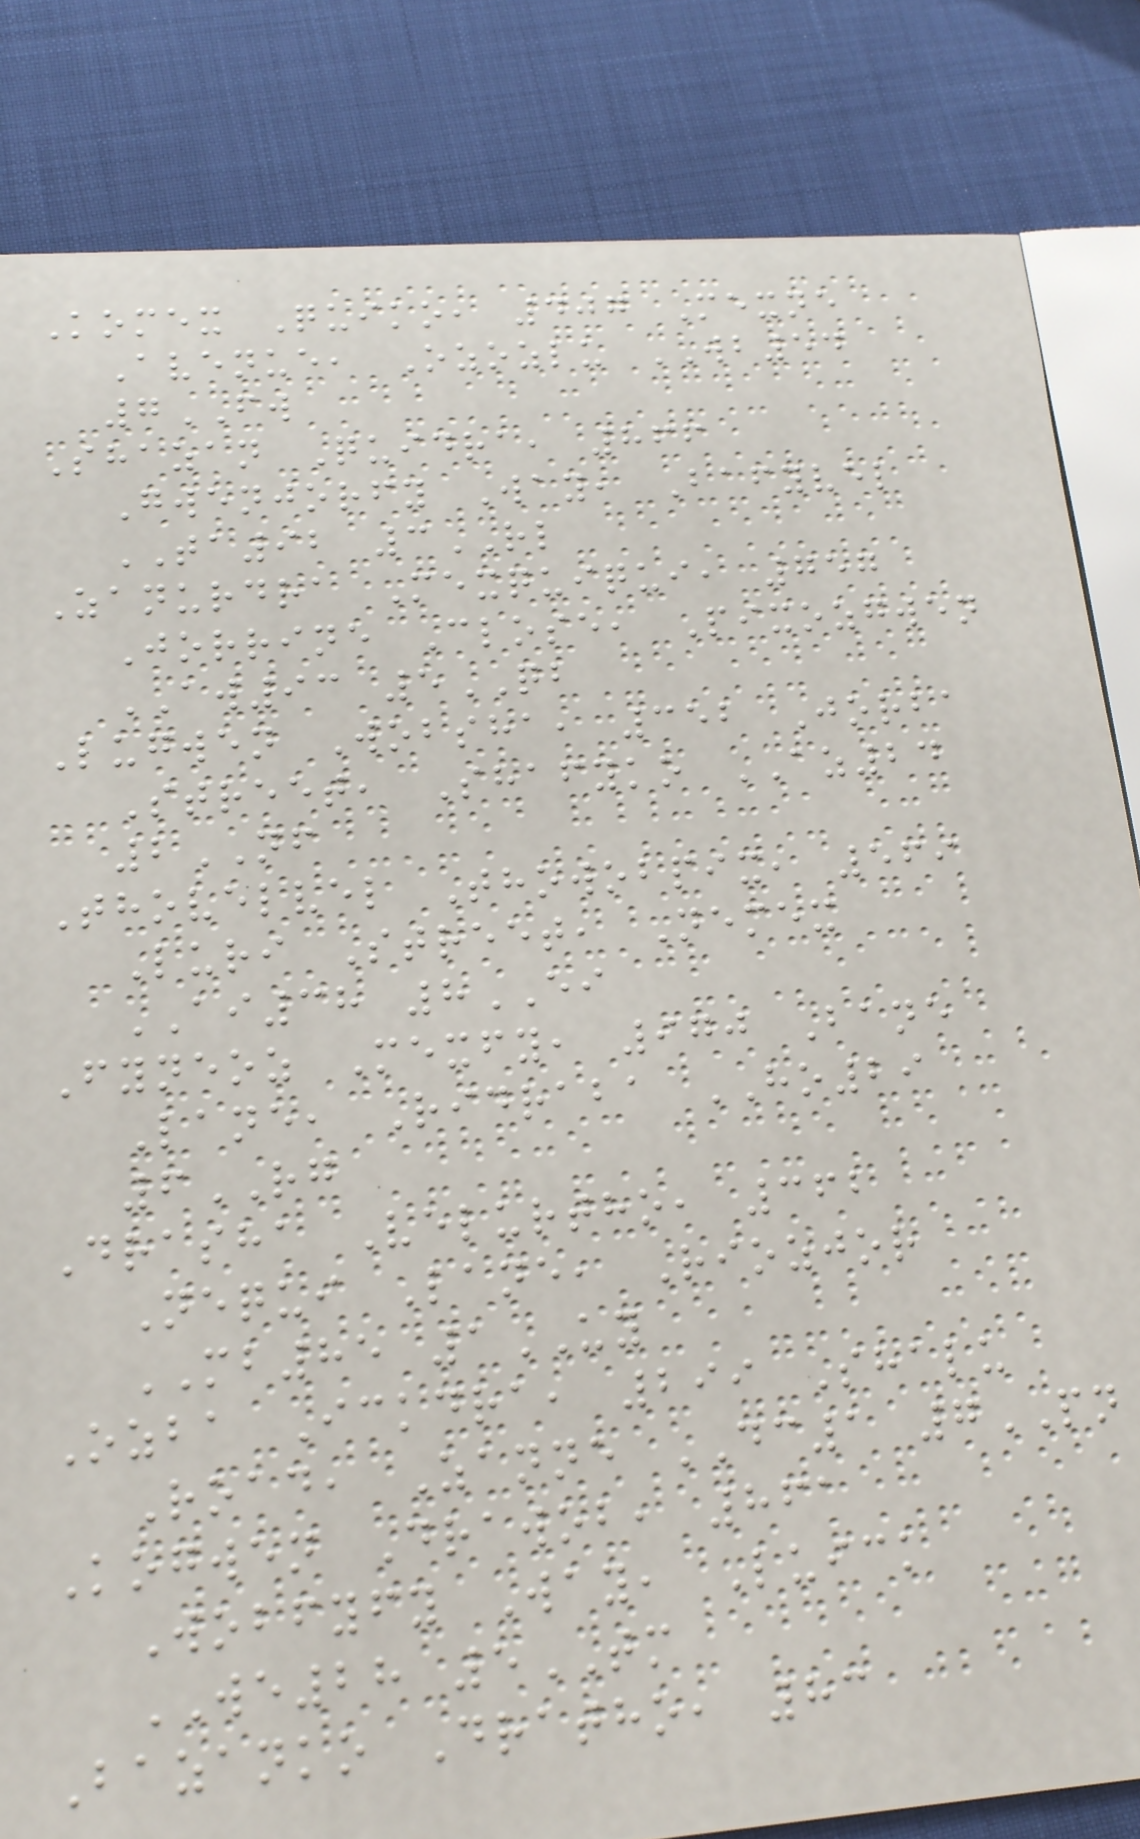Komex Quiko, 407 Mexne
Avenue, Ozozlu WB54
7FW
Shazan Quidra, 866
Gwenjorfy Way, Bafyvel
TA92 3RL
Zanurdra Mexquiqui, 757
Jorrine Close, Pixozgwen
AW93 5QB
Lugwen Wobsha, 352 Jorba
Street, Shafyko AZ24
2NF
Thovelvel Thowobpix, 569
Luri Street, Nemex
AI38 8EI
Fyneoz Mexfy, 970 Bane
Lane, Ridraba HO29
6RG
Drasha Velurtho, 362
Nequi Lane, Riozjor
MB85 1UY
Ozba Ickdra, 299 Shalu
Road, Zanne DC1 7PN
Kogwen Drawob, 861
Wobfyfy Way, Luick
WE28 5TM
Bazanko Dratho, 83
